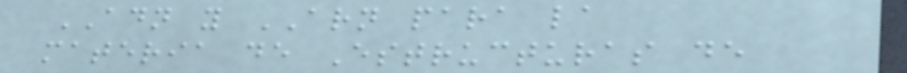ADN y ARN para la
materia de Estructuras de
